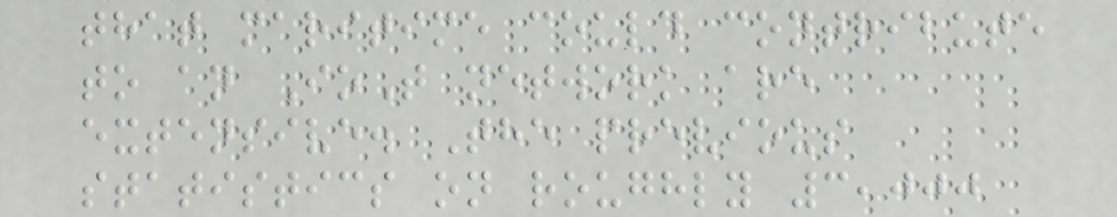that maritime could contribute
to an IoT network are
extensive. The previous
statistics on roughly 3,000
